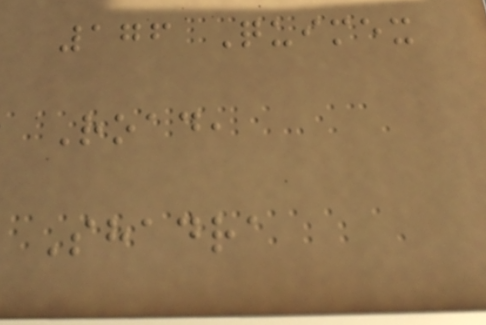176 Quimex
Road,
Shadra
